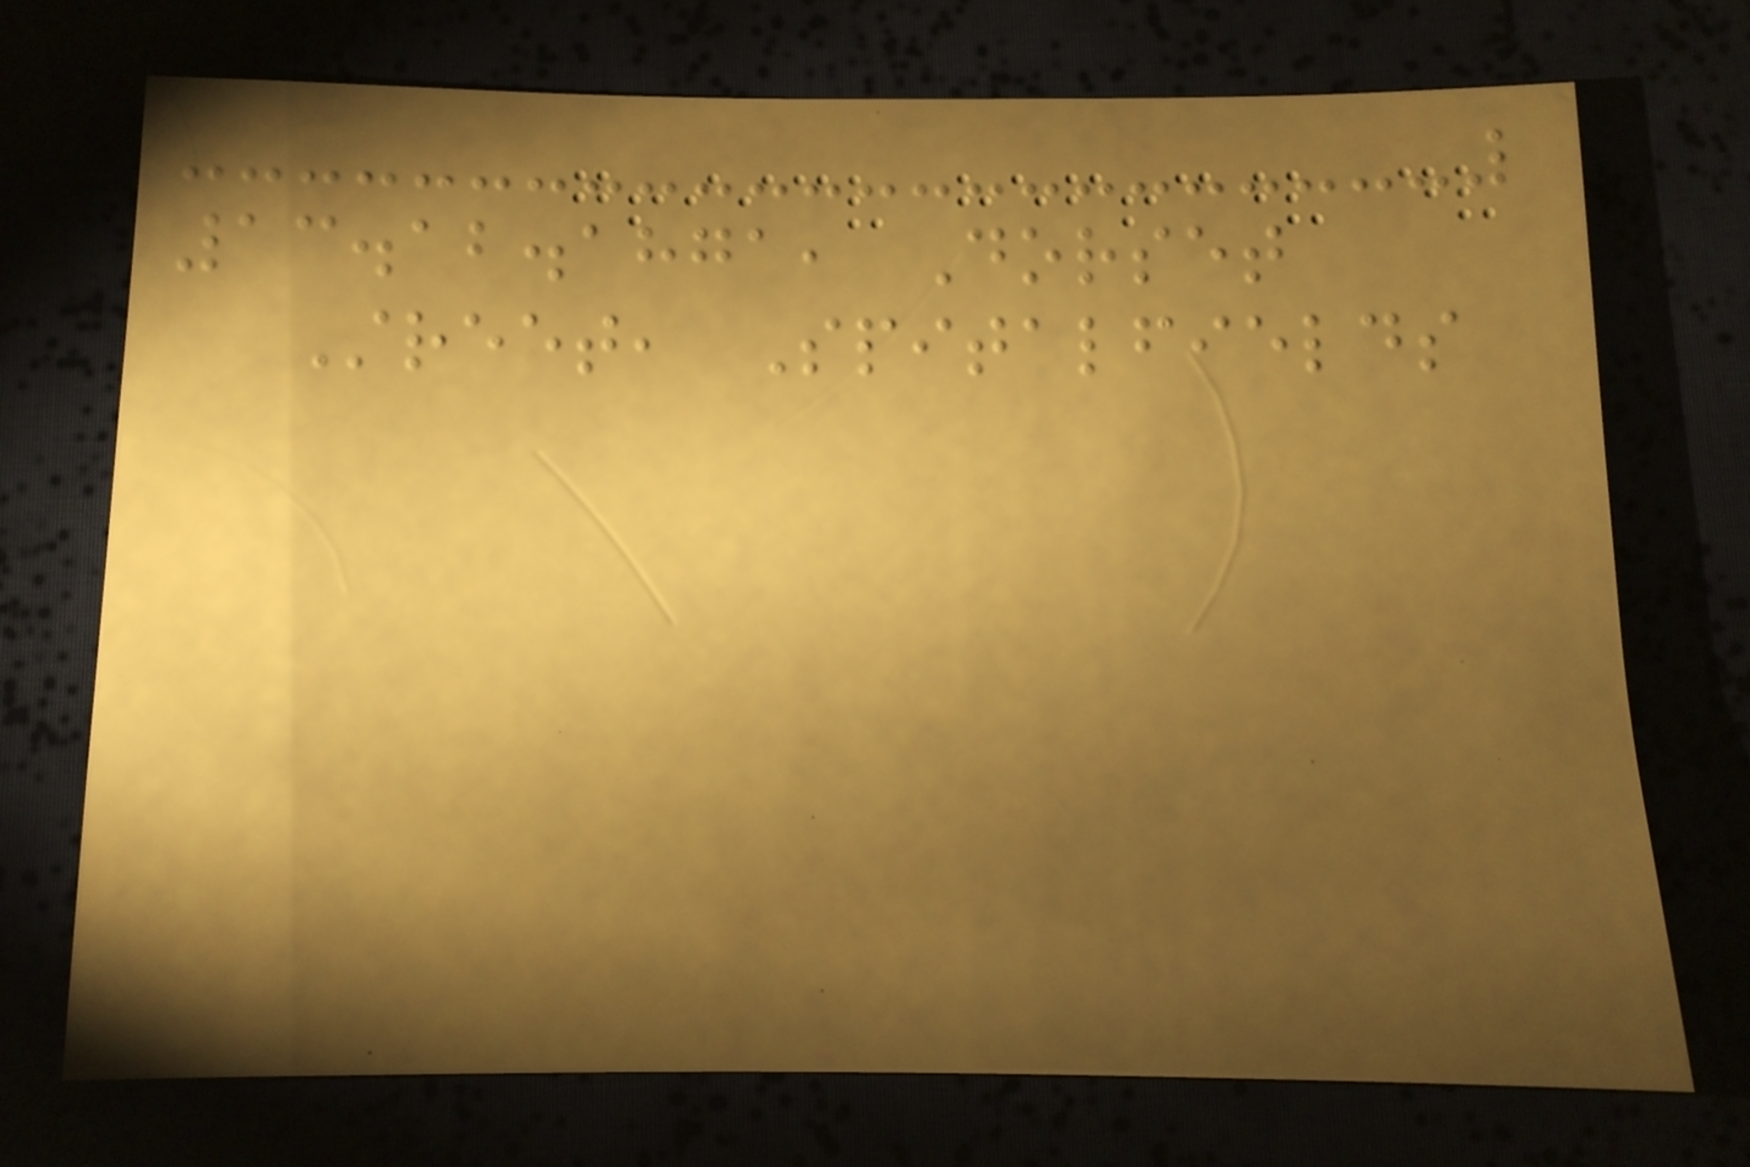13.12.1871, Dorset
Street, Spitalfields
